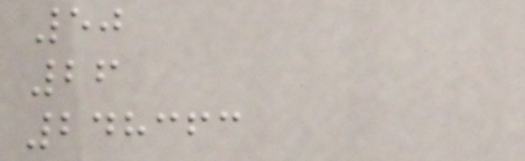50
26
248363
